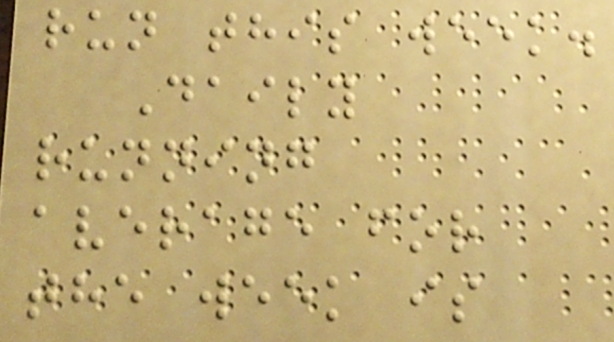run this week.
Daily
running
average for
the week is
